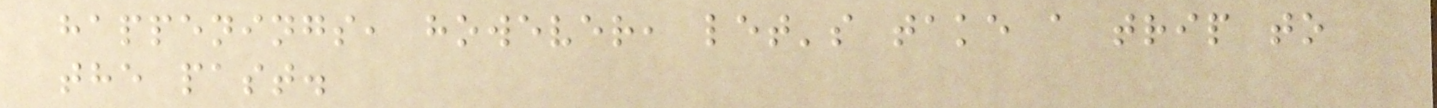happenings, however, let's take a trip to
the past.
